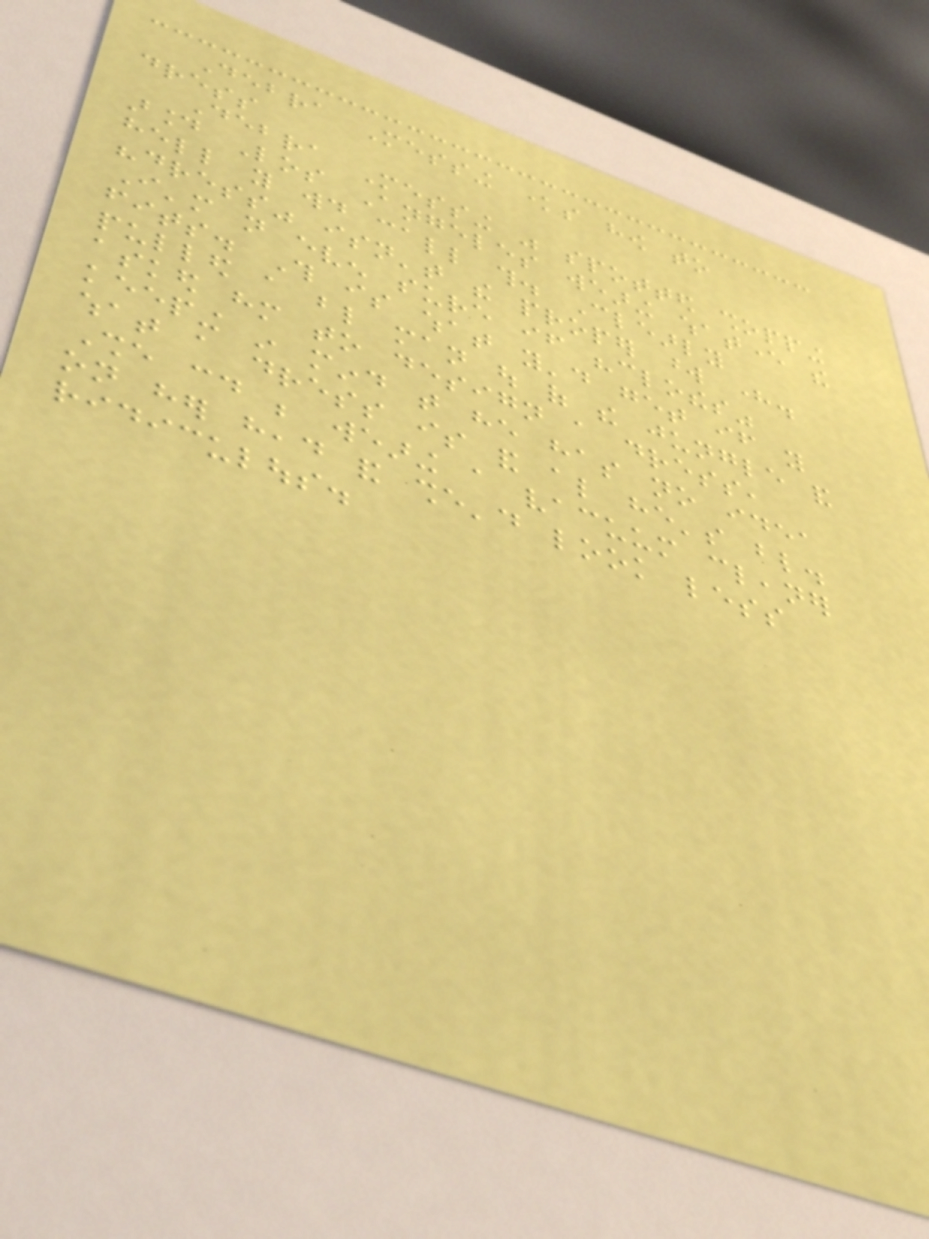Debra Messing knows how to
dress
Debra Messing was spotted shopping
around Los Angeles wearing whatever the
hell you would call this. Clearly
"dress" isn't the proper word here.
I'm not even sure if "clothes"
fits. This is what you'd get if you
pulled a blind man out of the jungle and
asked him to design a dress,
keeping in mind that he has no idea
what a dress is and also he's blind.
She could be wearing a vacuum cleaner
on her head and she'd look less
ridiculous.
